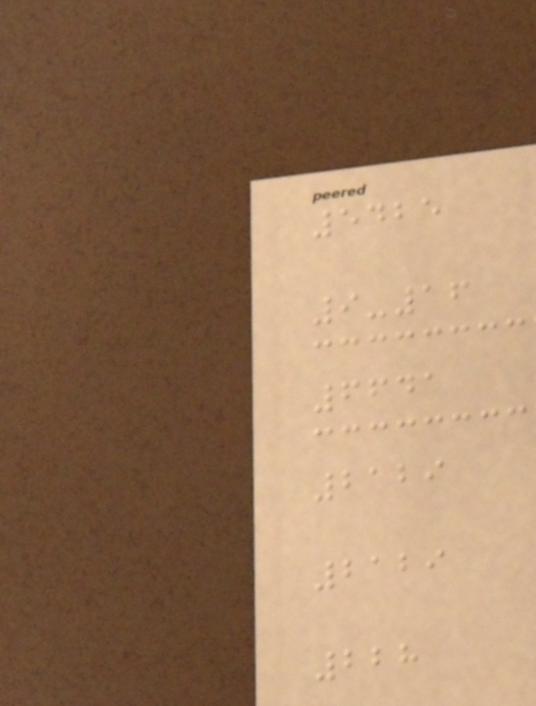5425
9-16
6641
2129
2129
228
